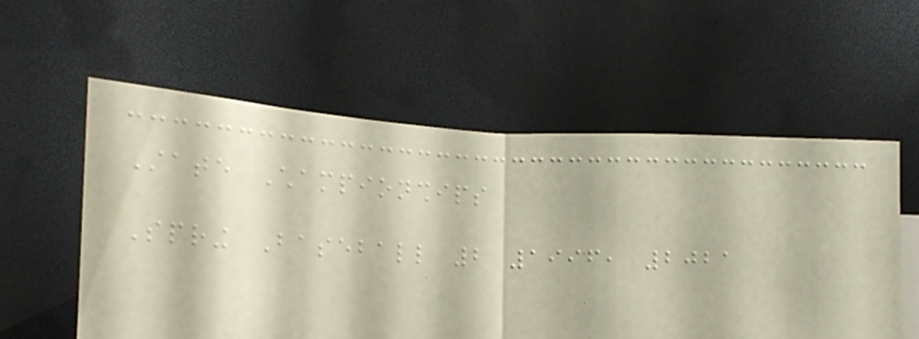State Championships
Spring Baseball 2 1996, 2021
